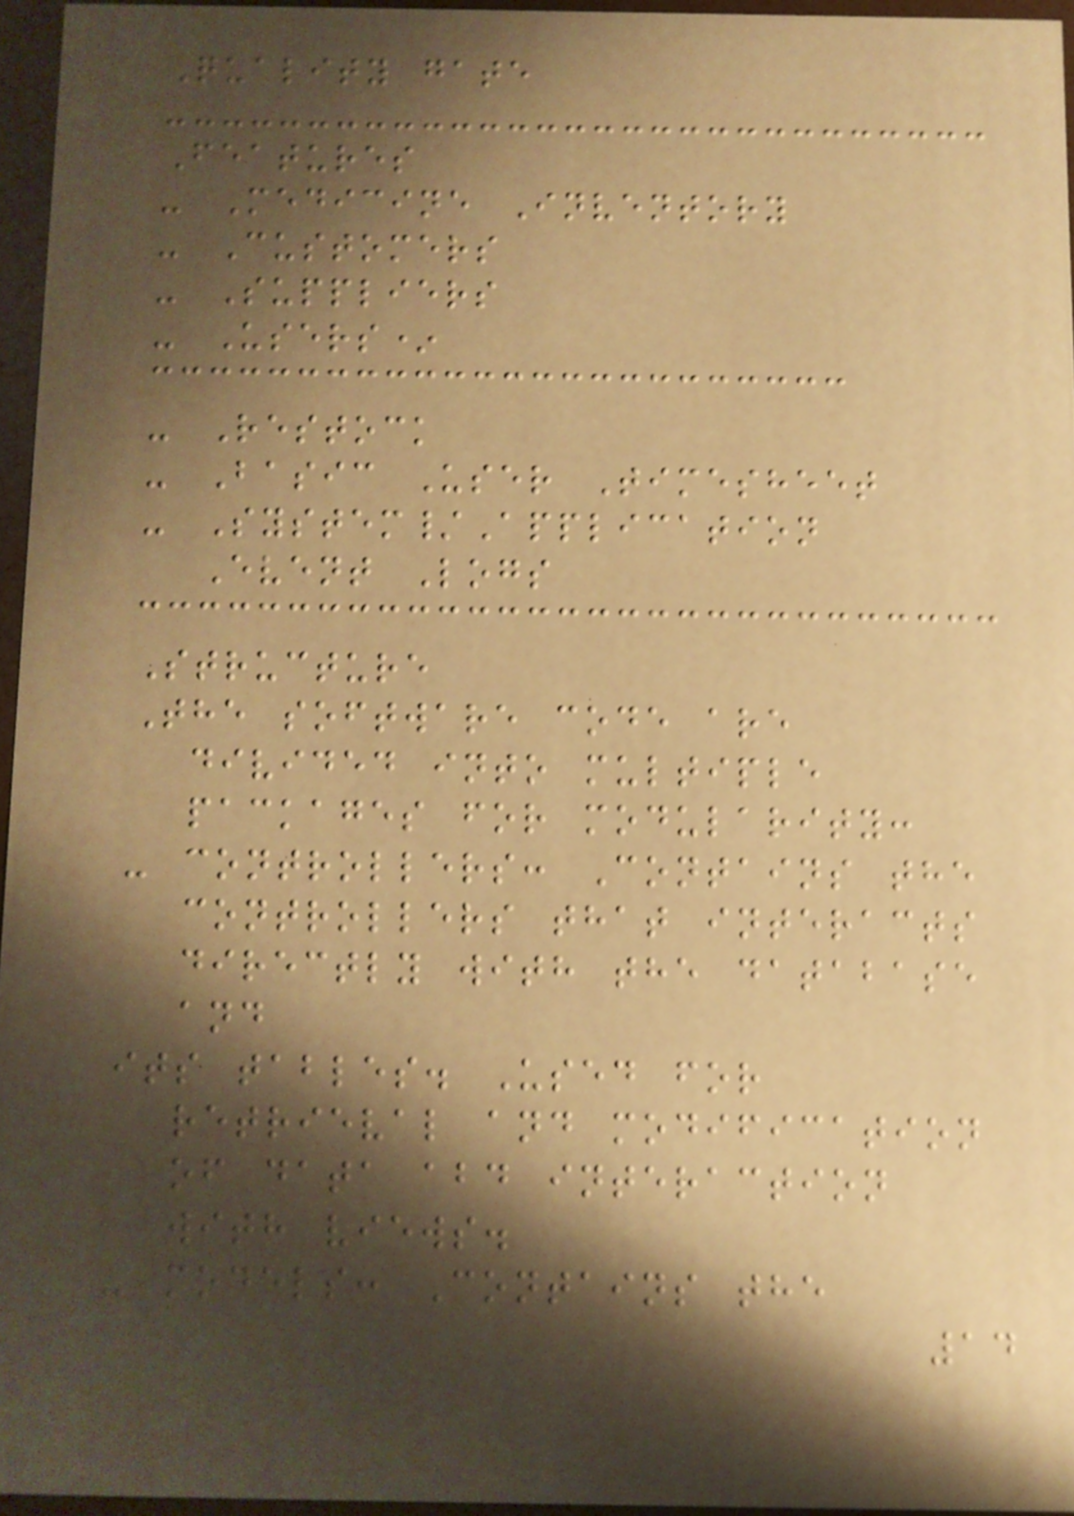Quality gate
Features
- Medicine Inventory
- Customers
- Suppliers
- Users*
- Restock
- Basic User Timesheet
- System/Application
Event Logs
Structure
The software code are
divided into multiple
packages for modularity:
- controllers: Contains the
controllers that interacts
directly with the database
and
its tables. Used for
retrieval and modification
of data abd interaction
with views.
- models: Contains the
14
